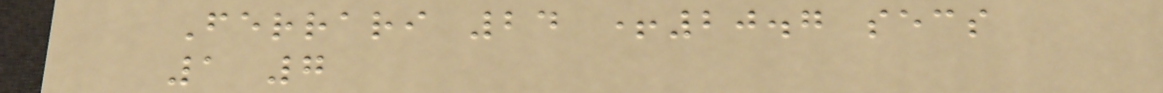Ferrari 24 +20.7 secs
1 7
